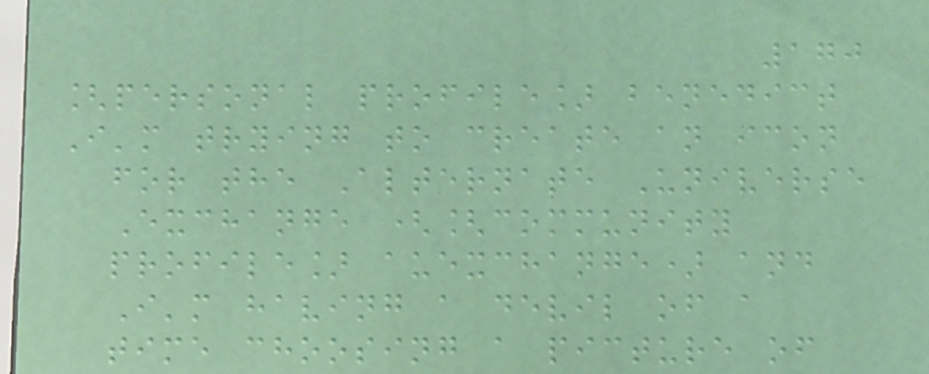170
[personal profile] benedict
I'm trying to create an icon
for the Alternate Universe
Exchange ([community
profile] auexchange) and
I'm having a devil of a
time choosing a picture of
